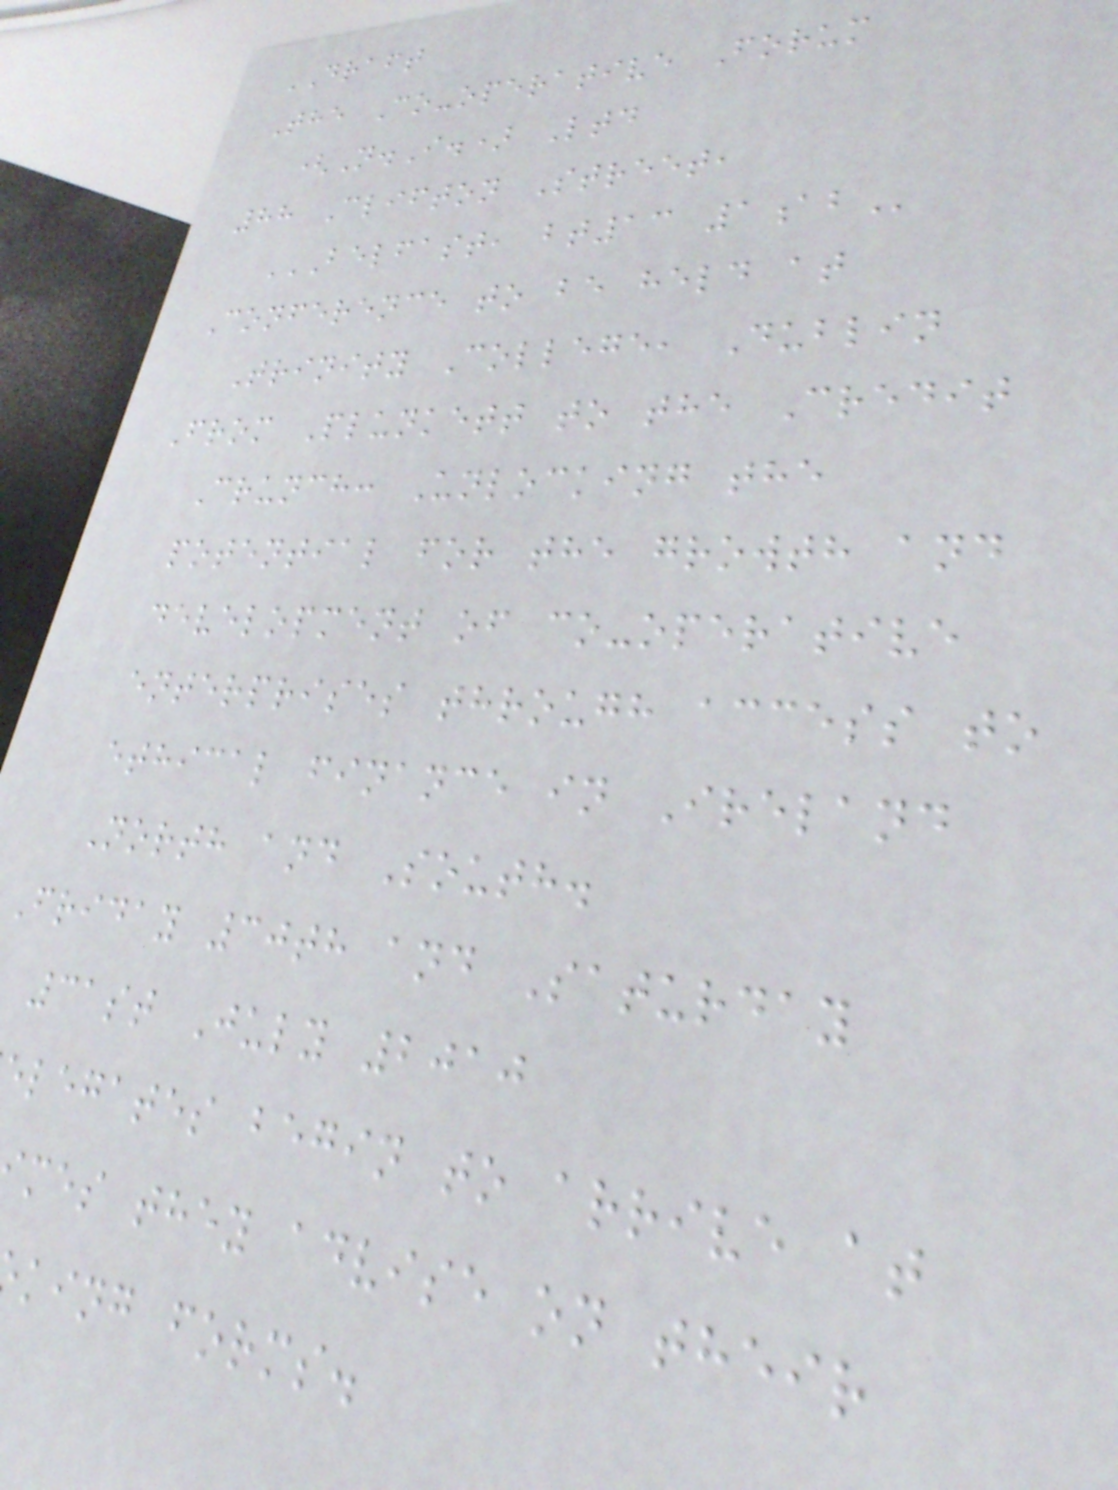DRAFT
The Co-operative Forum
(N.I.) Ltd
88 Clifton Street,
BELFAST, BT13 1AB
Conference to be held at
Trinity College, Dublin
From Plunkett to the Credit
Crunch: Unlocking the
potential for the growth and
development of co-operative
enterprises through access to
ethical finance in Ireland
North and South.
Friday 30th and Saturday
31st July 2010
legates begin to arrive at
mes they advise on their
king forms.
